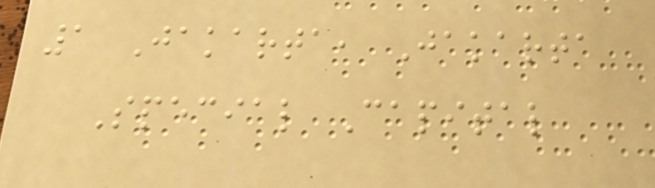1 Jakarta, Jakarta
Special Capital
